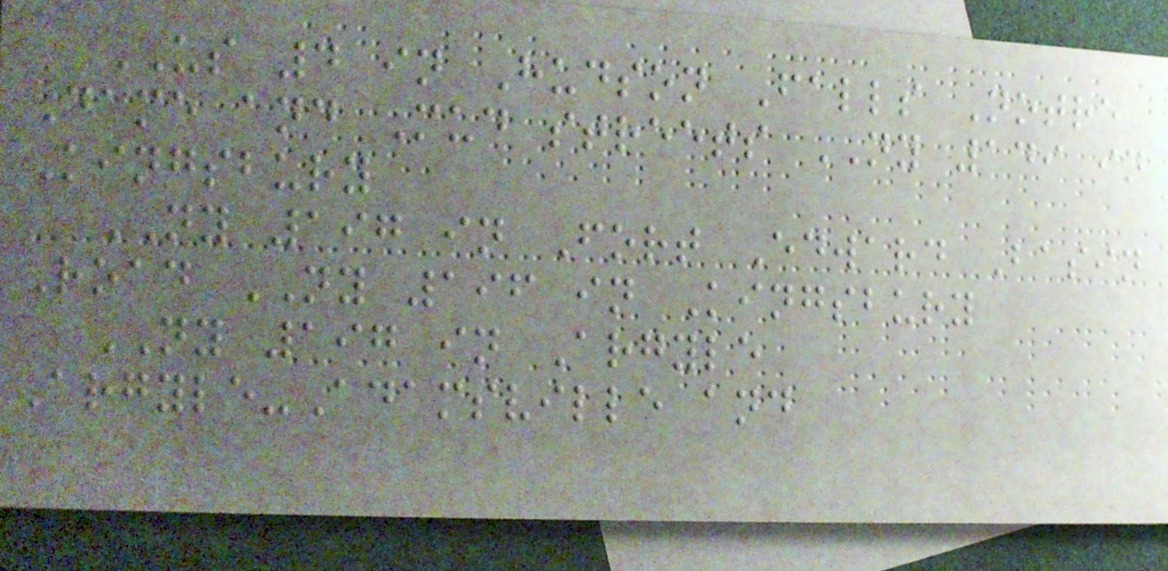US 4 in Hudson Falls Notre
Dame and Mud streets NY 149 in
Kingsbury
NY 197 in Fort Edward Basin
Road NY 196 in Kingsbury
NY 197 in Argyle
Argyle-Adamsville and
